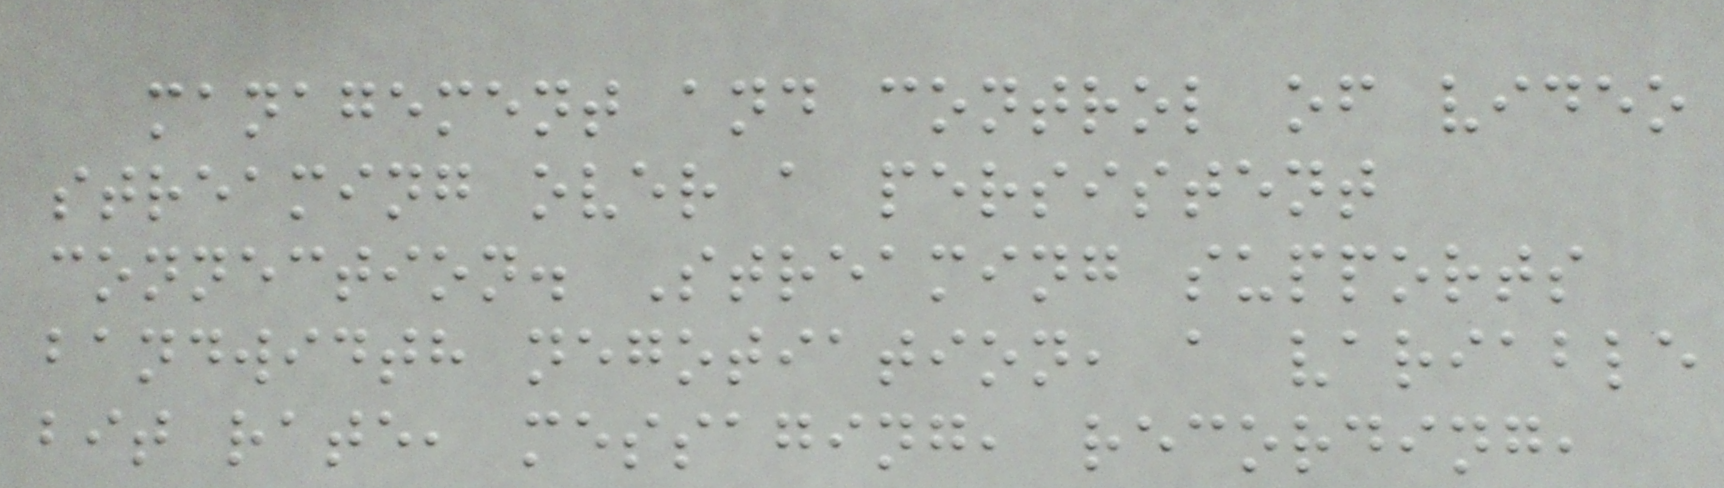management and control of video
streaming over a persistent
connection. Streaming supports
bandwidth negotiation, a variable
bit rate, messaging, recording,
